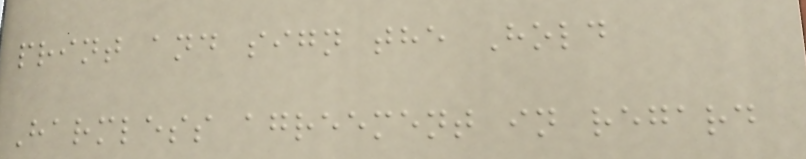print and sign the Hold
Harmless agreement in regard
